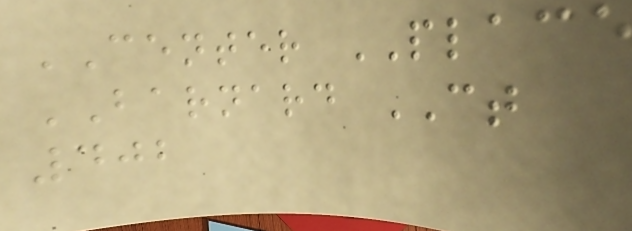CENTER PLACE
BARNARD CT
402
